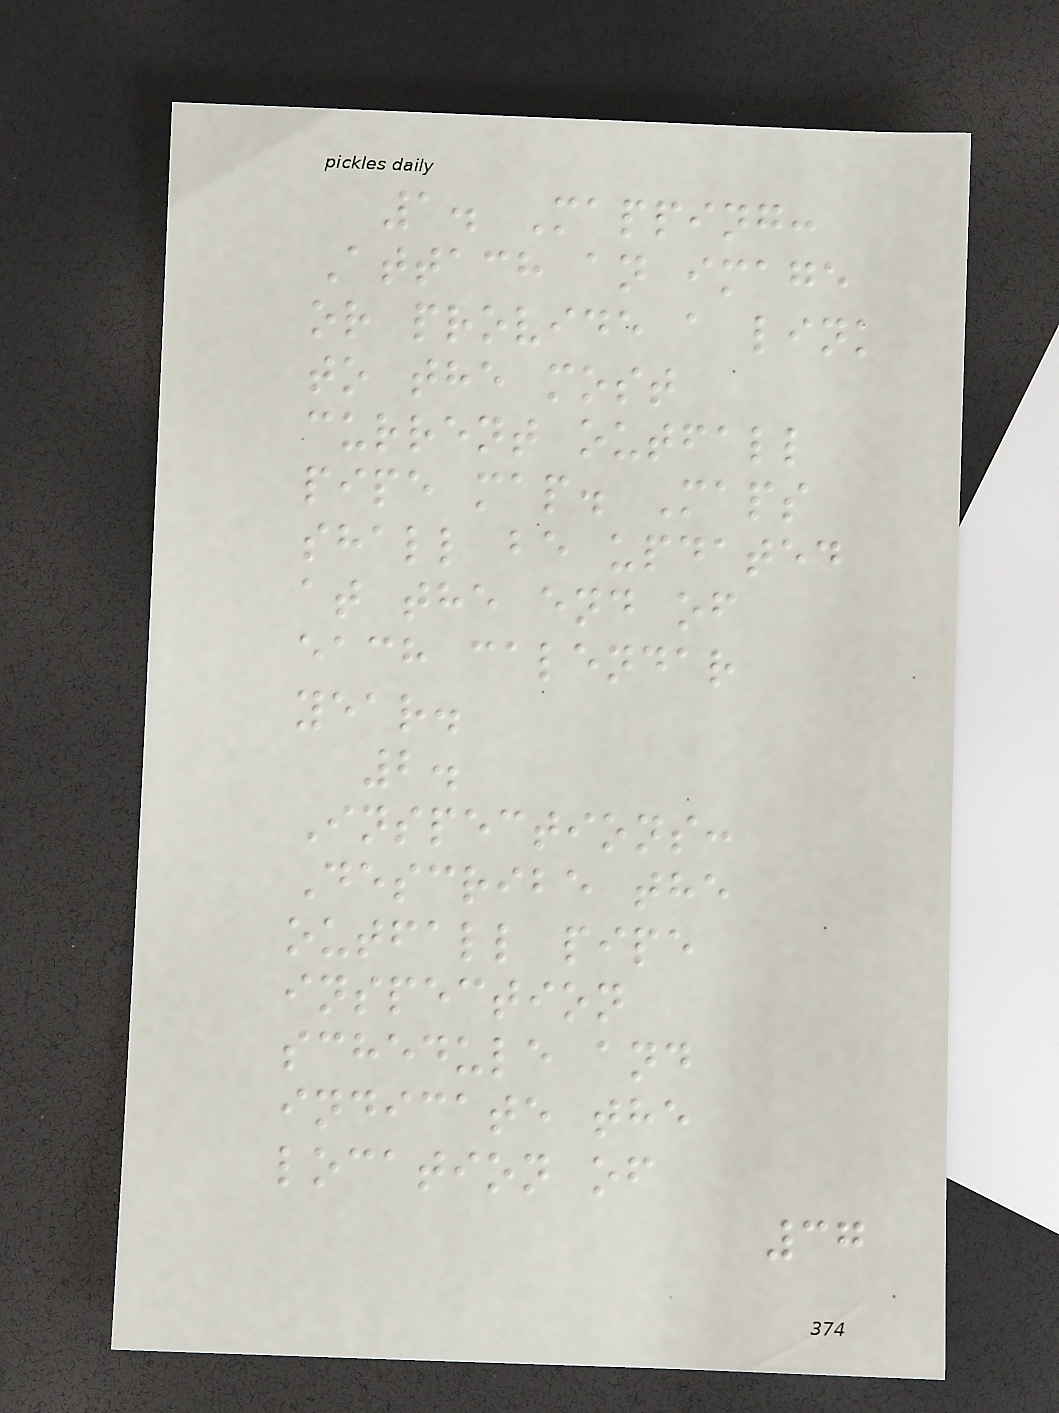1. Mapping:
Attach an image
or provide a link
to the most
current outfall
pipe map. Maps
shall be updated
at the end of
each calendar
year.
2.
Inspections:
Describe the
outfall pipe
inspection
schedule and
indicate the
location of
37
